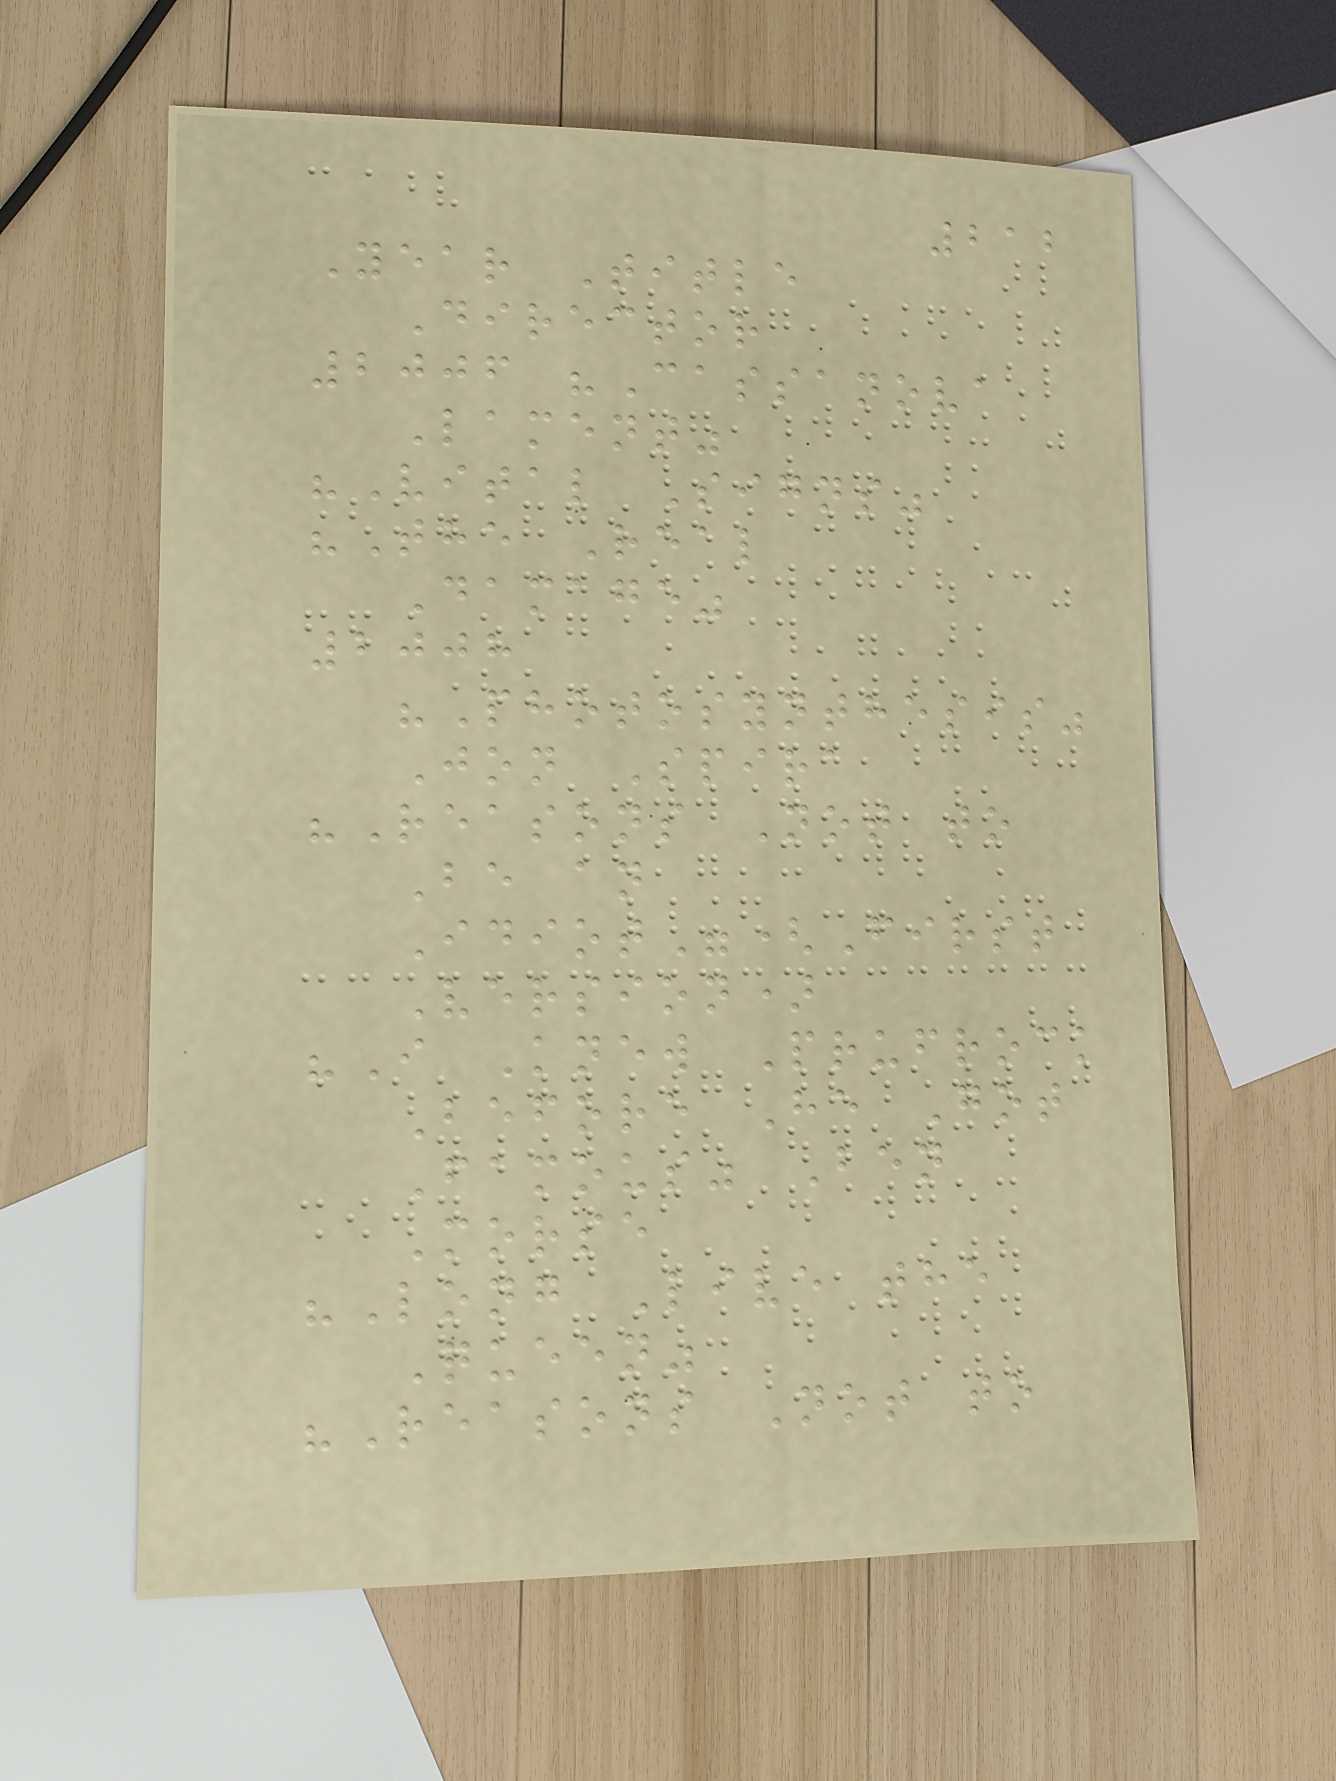212
Year Title
Director
2006 "Cassanova
Lament"
"Vital Signs"
"The Real
Damage"
2008
"Photosynthesis"
Jon Spira
"Reasons Not to
Be an
Idiot"(First
Version)
"I Knew Prufrock
Before He Got
Famous" Ben
Morse
"Long Live the
Queen"
"Reasons Not to
